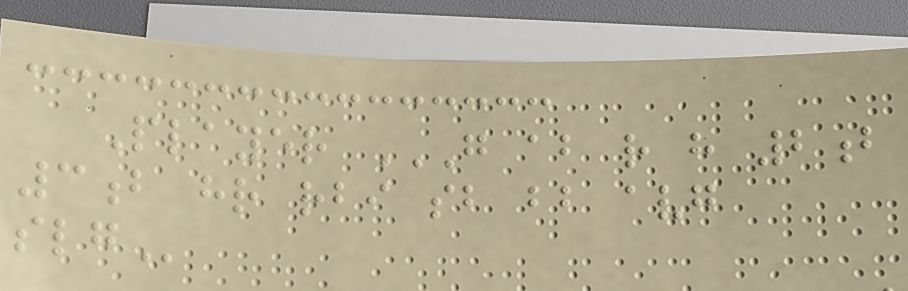Player G AB R H 2B
3B HR RBI SB BB AVG
SLG
